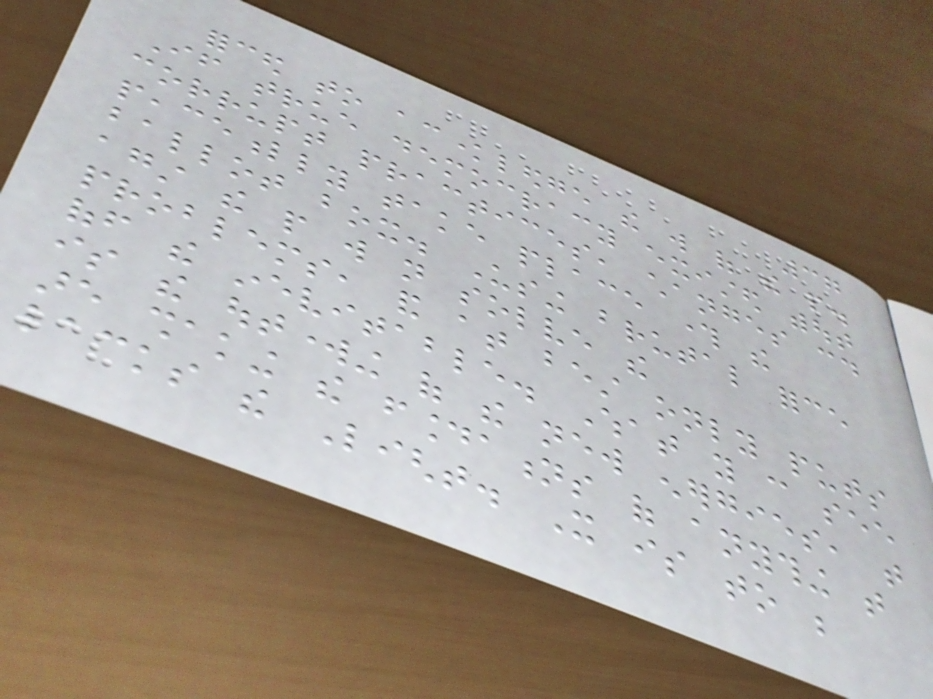37
forced to acknowledge the will of the people.
If true democracy existed without
corrupt practices, changes could
peacefully take place through the
ballot box. Using brutal force
against the people will not solve the
problems, and at best only puts
off the inevitable. What you can see
is the outworking of the new energies, that
are shaking the foundations of anything that
lacks the Light. It is to be
